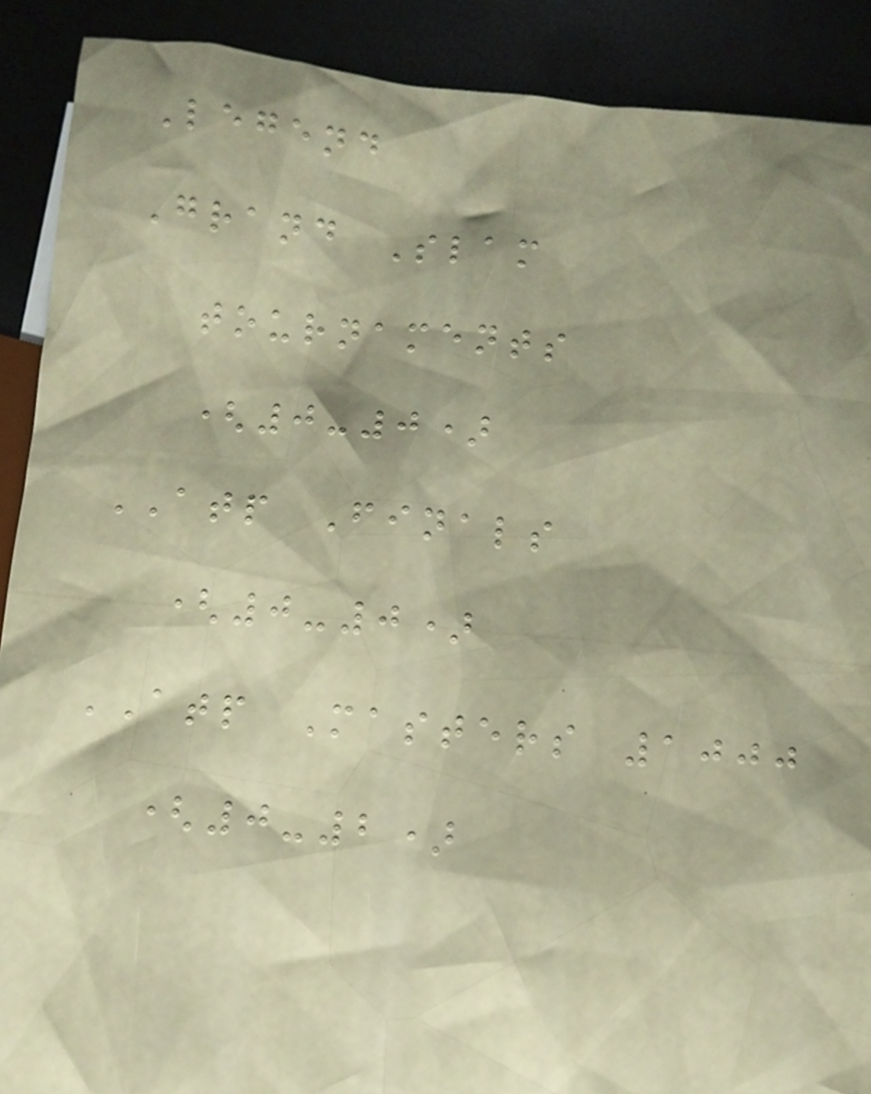Legend
Grand Slam
tournaments
(0-0)
ATP Finals
(0-0)
ATP Masters 1000
(0-2)
